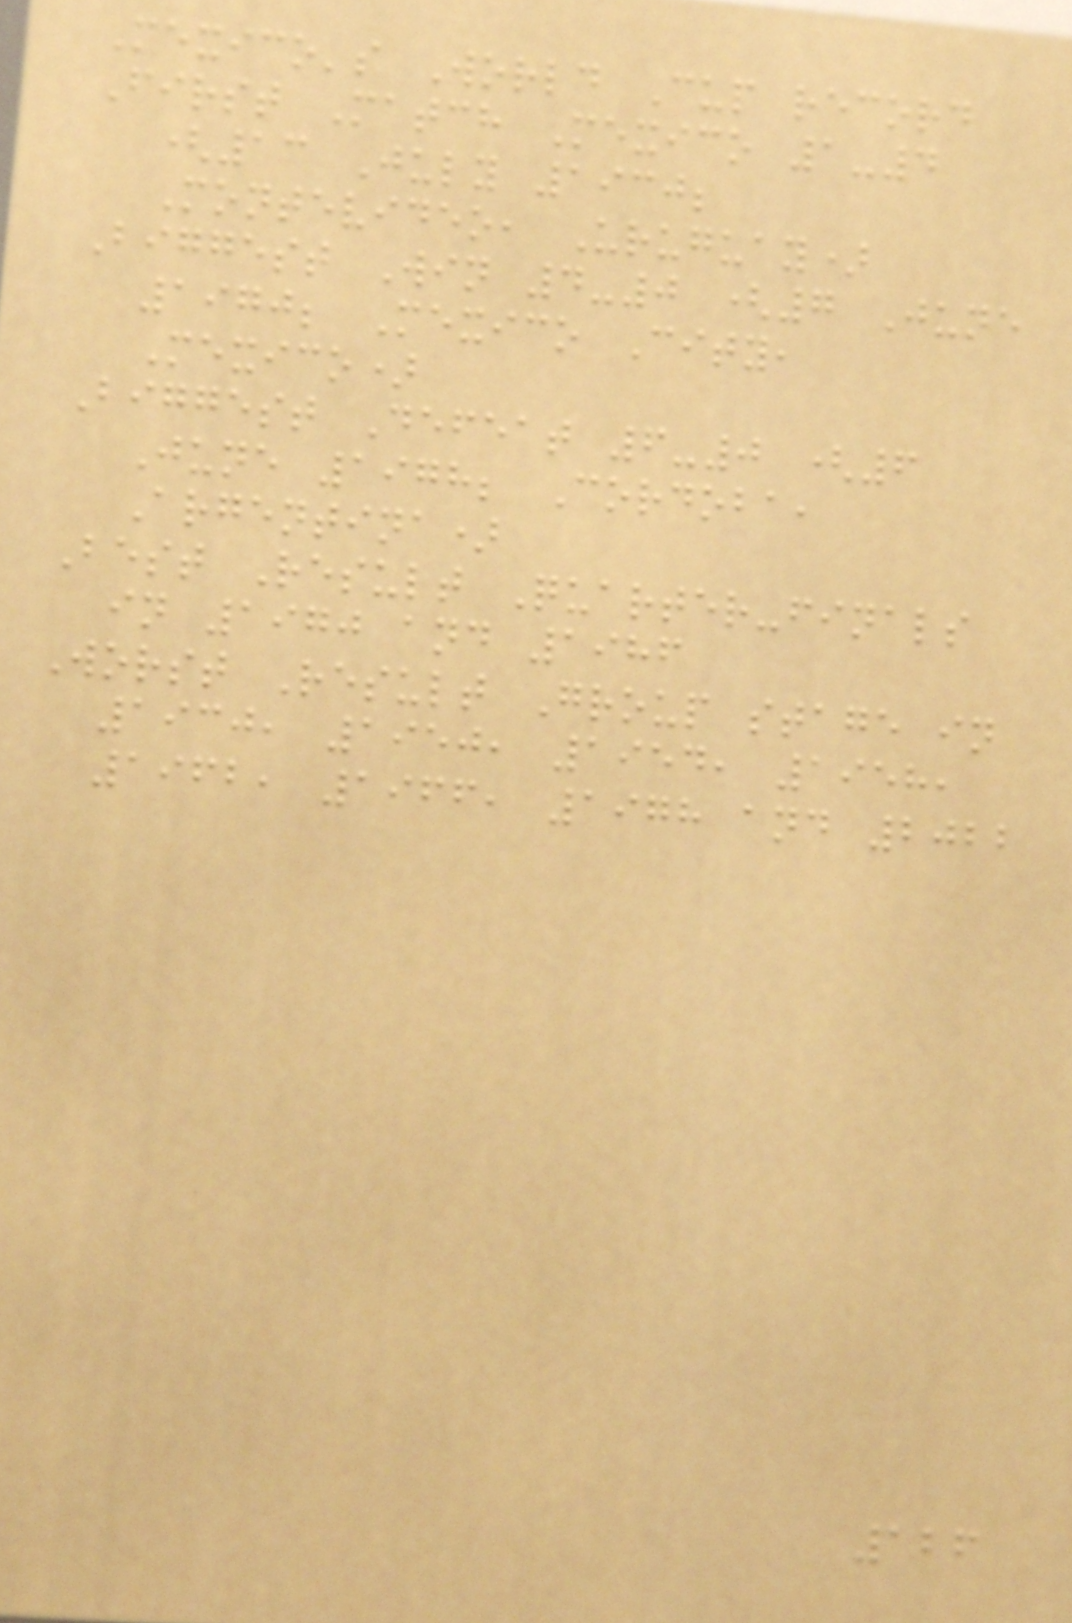Mexico's World Cup record
First Match Mexico 1-4
(13 July 1930;
Montevideo, Uruguay)
Biggest Win 4-0 (7 June
1970; Mexico City,
Mexico)
Biggest Defeat 6-0 (6
June 1978; Cordoba,
Argentina)
Best Result Quarter-finals
in 1970 and 1986
Worst Result Group stage in
1930, 1950, 1954, 1958,
1962, 1966, 1978 and 2022
126
